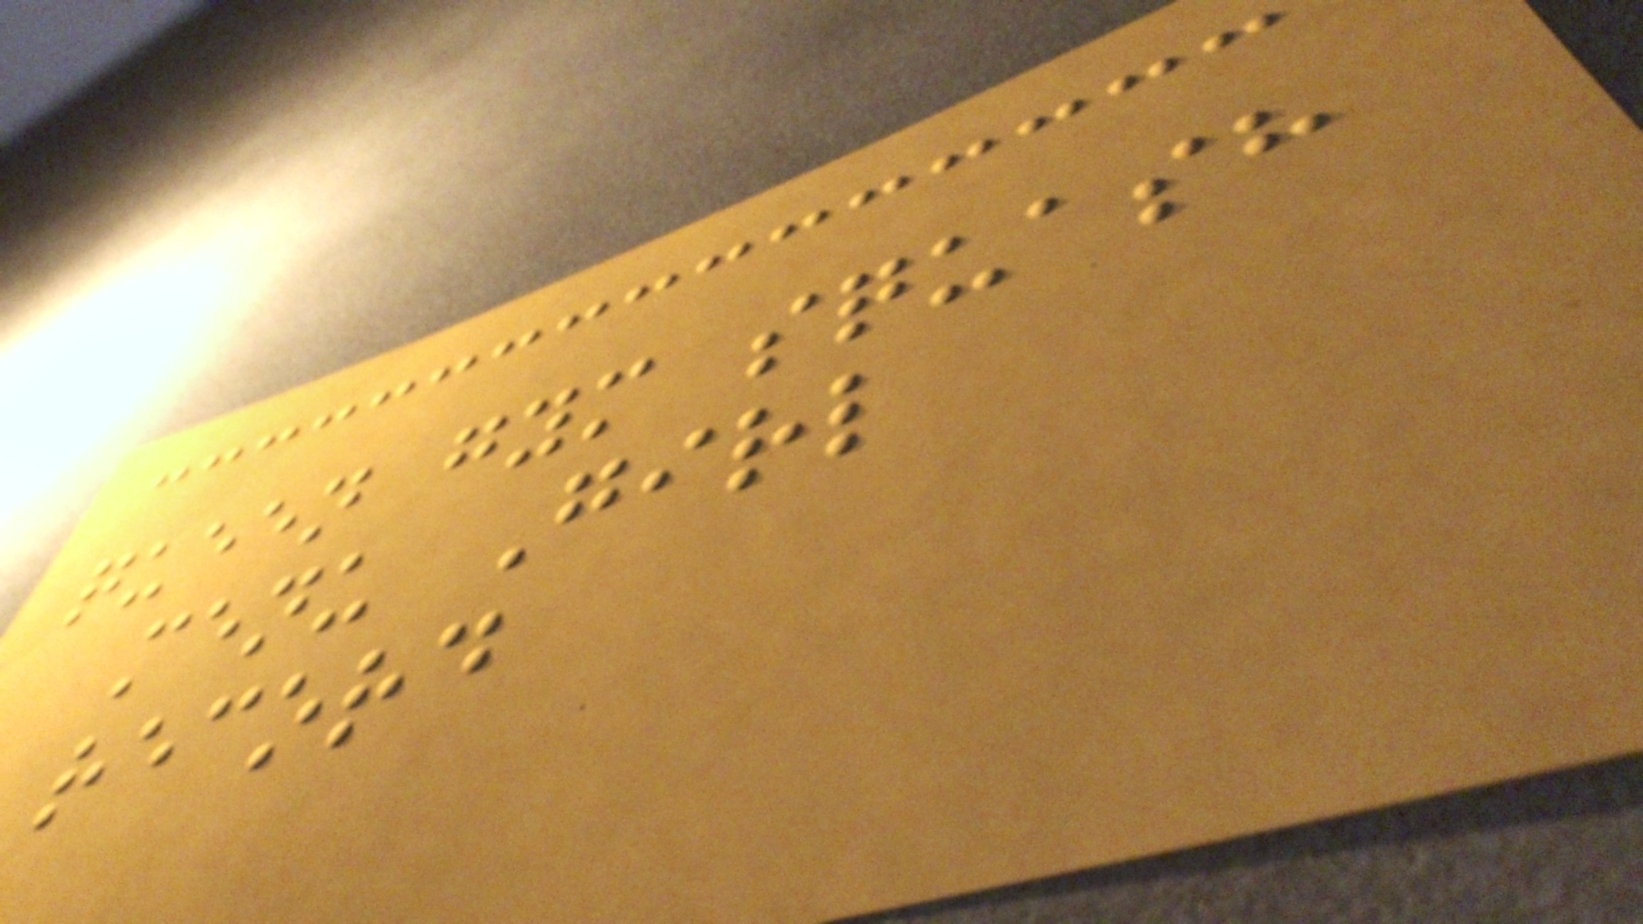queen gym squash
menu Girl
record
